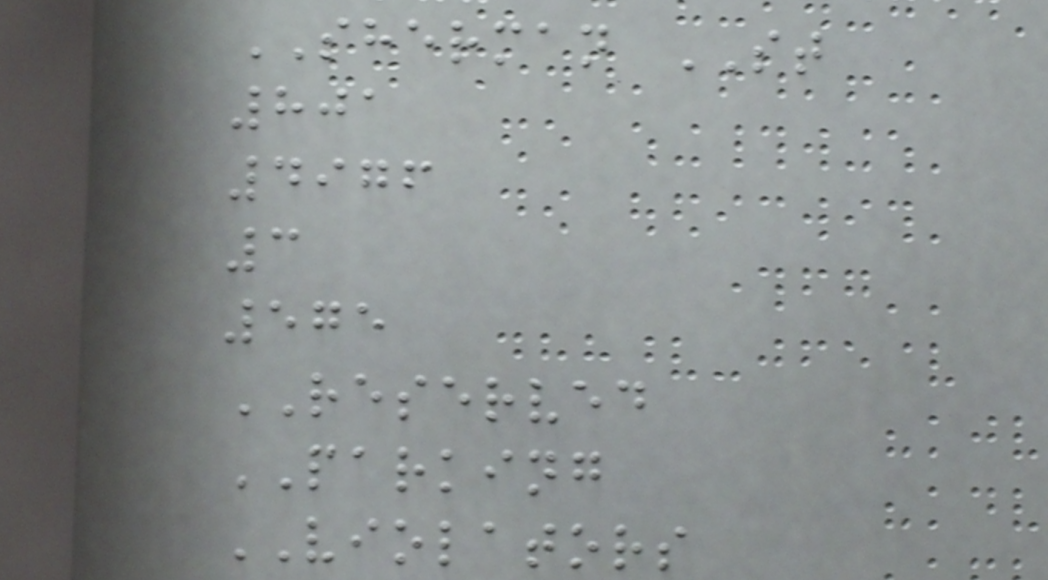SHERMAN ST
801
4976
3
575
RESERVED
PARKING
VIOLATORS
